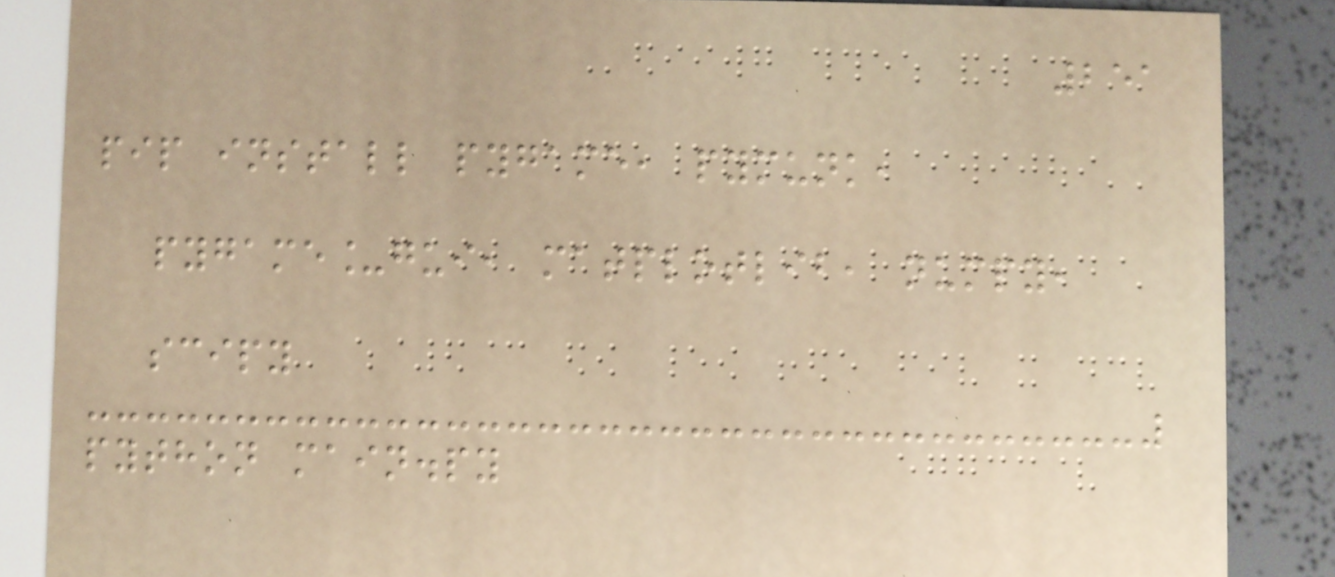251
pip install pygame, pymunk,
pygame_gui, matplotlib, numpy,
scipy
python main.py
